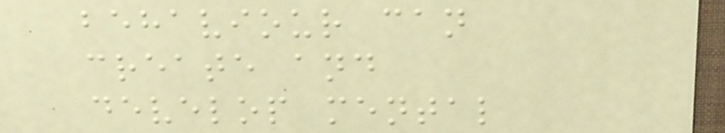behaviour can
create and
develop mental
